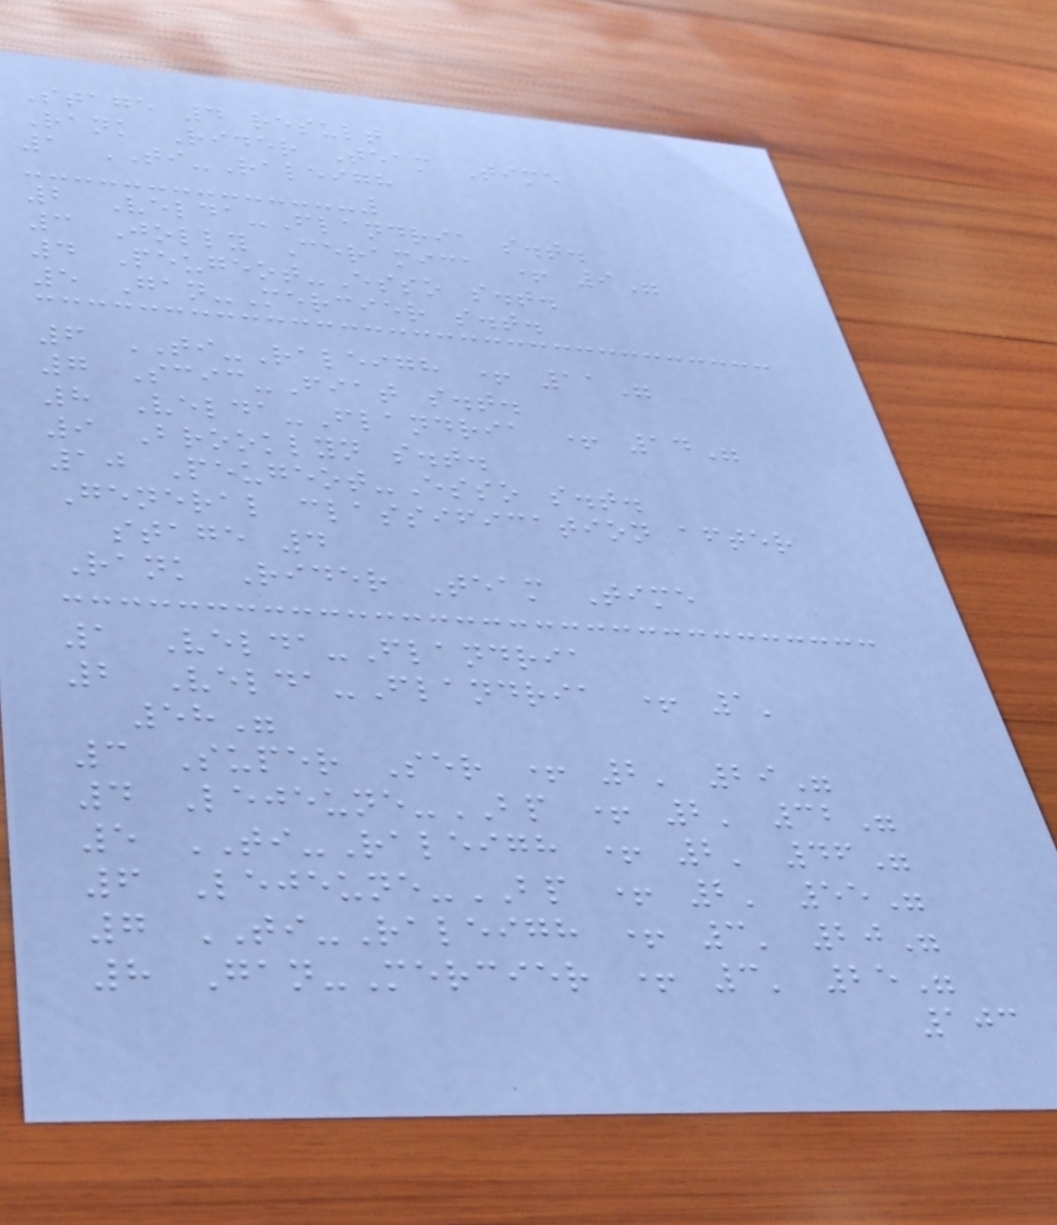Stage 4 result
Rank Rider Team Time
1 TI-Raleigh
2 Velda-Flandria s.t.
3 Jolly Ceramica + 9"
4 Peugeot-Esso s.t.
5 Gan-Mercier s.t.
6 TI-Raleigh + 11"
7 Scic-Fiat s.t.
8 Velda-Flandria + 14"
9 Brooklyn s.t.
10 Peugeot-Esso s.t.
General classification after
stage 4
Rank Rider Team Time
1 Velda-Flandria
2 Velda-Flandria + 1'
58"
3 Super Ser + 2' 29"
4 Lejeune-BP + 2' 32"
5 TI-Raleigh + 2' 46"
6 Lejeune-BP + 2' 55"
7 TI-Raleigh + 3' 20"
8 Gan-Mercier + 3' 25"
103
